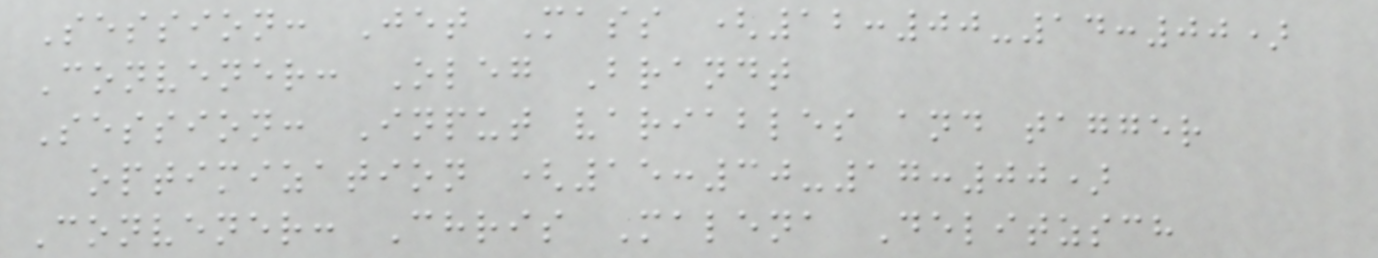Session: Jet Mass (12:00-14:00)
Convener: Oleg Brandt
Session: Input variables and tagger
optimization (15:30-17:00)
Convener: Chris Malena Delitzsch
